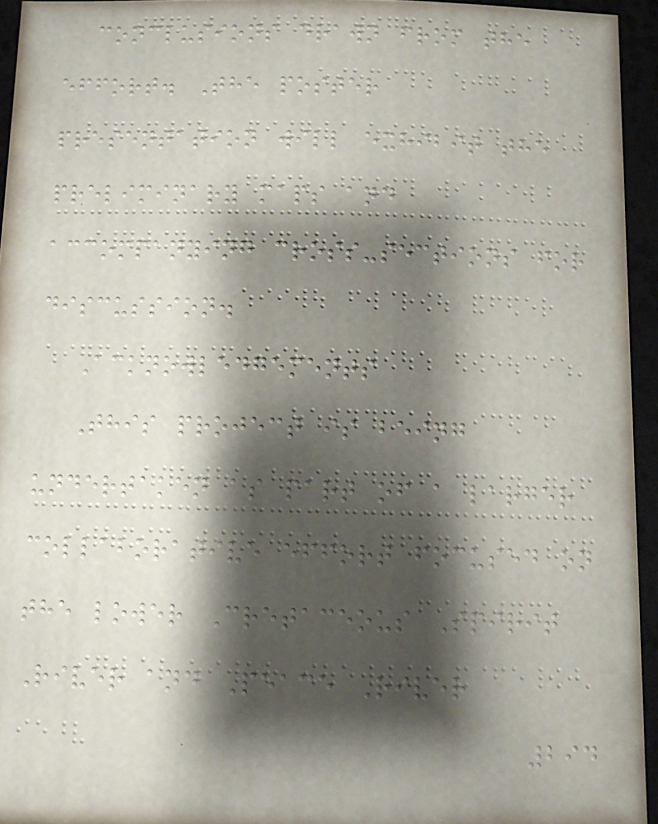conclusions drawn from the
effort. The poster
presentation will exhibit the
preliminary maps and
accompanying cross-sections for
discussion.
Acknowledgements
This project is being
undertaken as part of a larger
collaborative effort focused on
the lower Cretaceous Spirit
River and Peace River
294
